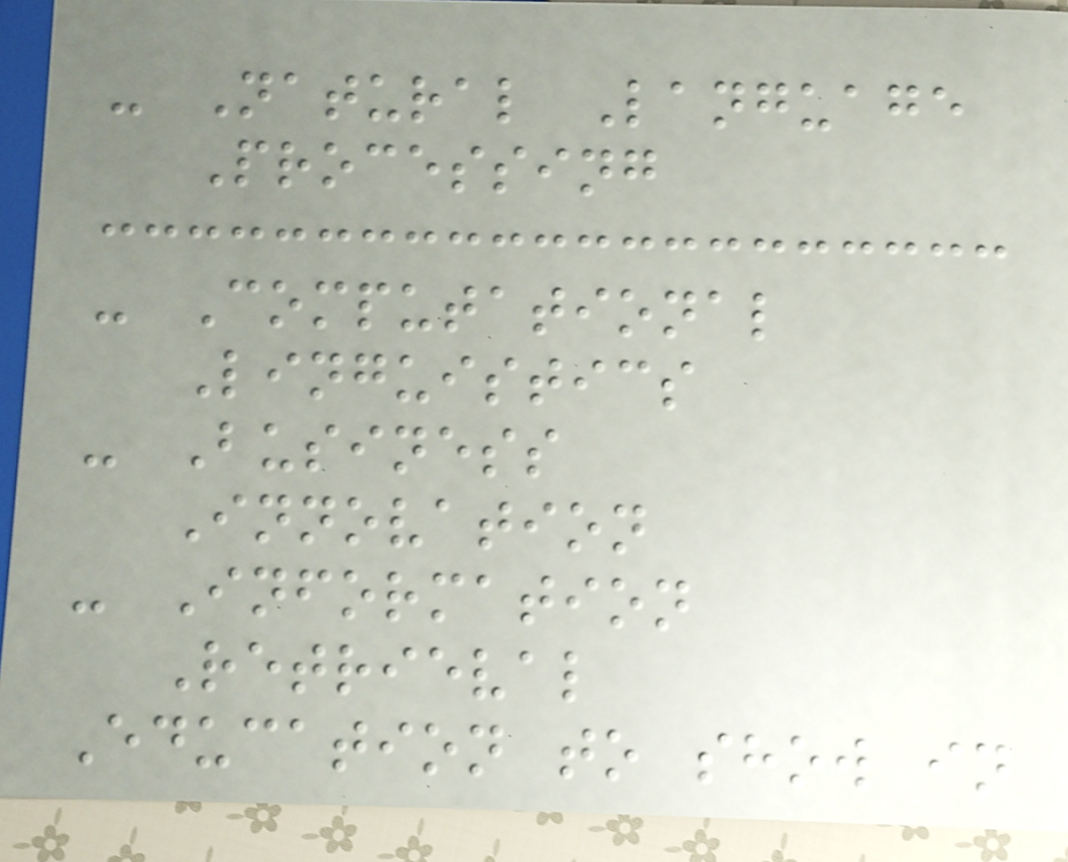- Natural Language
Processing
- Computational
Linguistics
- Business
Innovation
- Information
Retrieval
Education to show in
